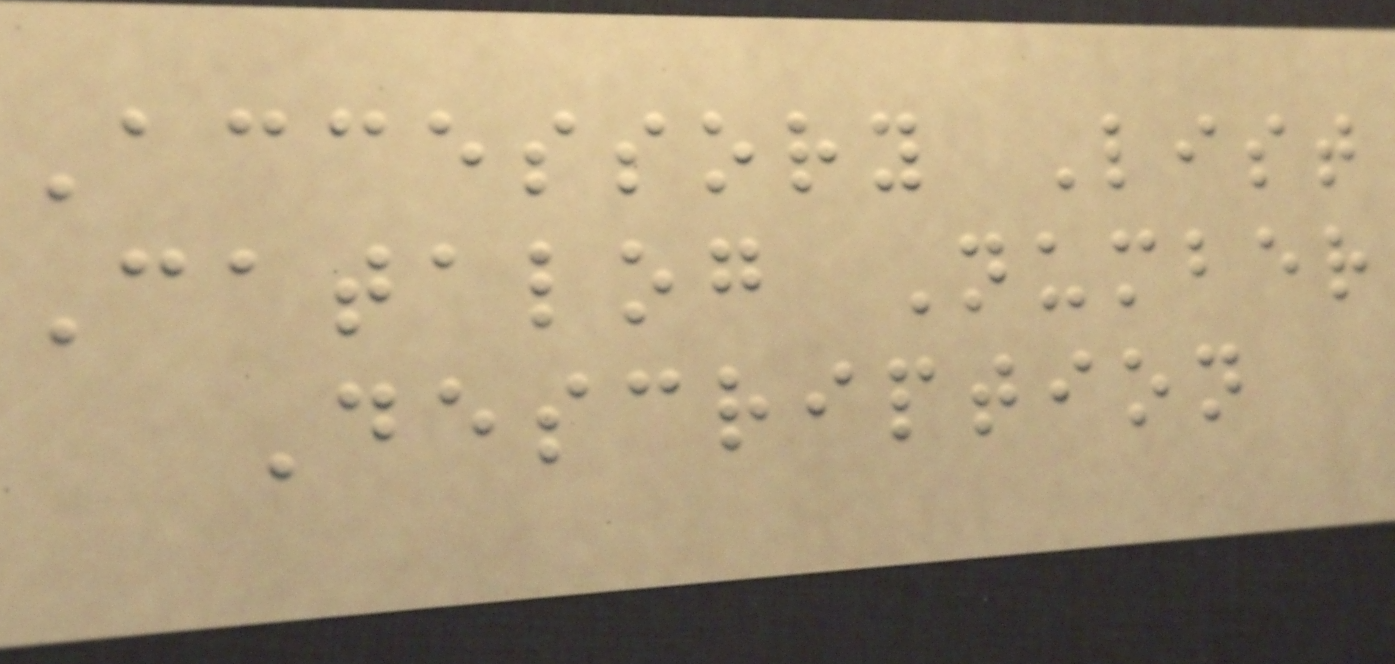Accessory List
Catalog Number
Description
